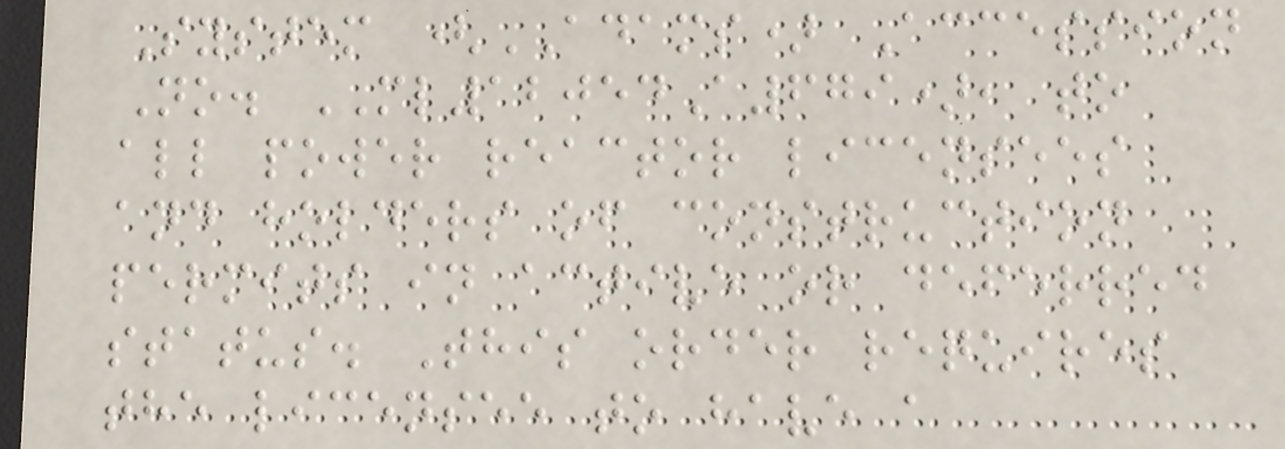System (ADAMS) Accession
No. ML12054A679), to
all power reactor licensees
and holders of construction
permits in active or deferred
status. This order requires
the licensee to have a
